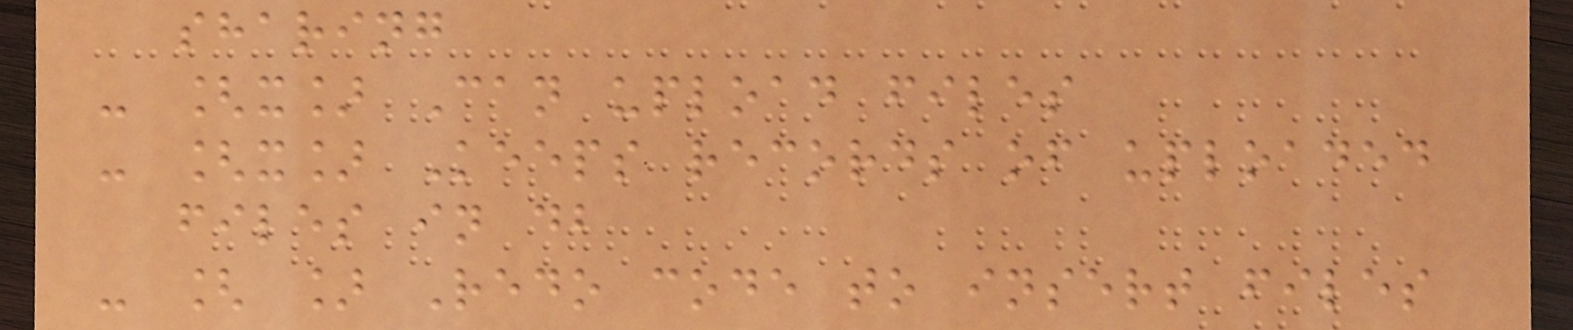sharing
- [x] Can upload files
- [x] Keeps records of uploaded
files in db
- [ ] Redo code to insert files
